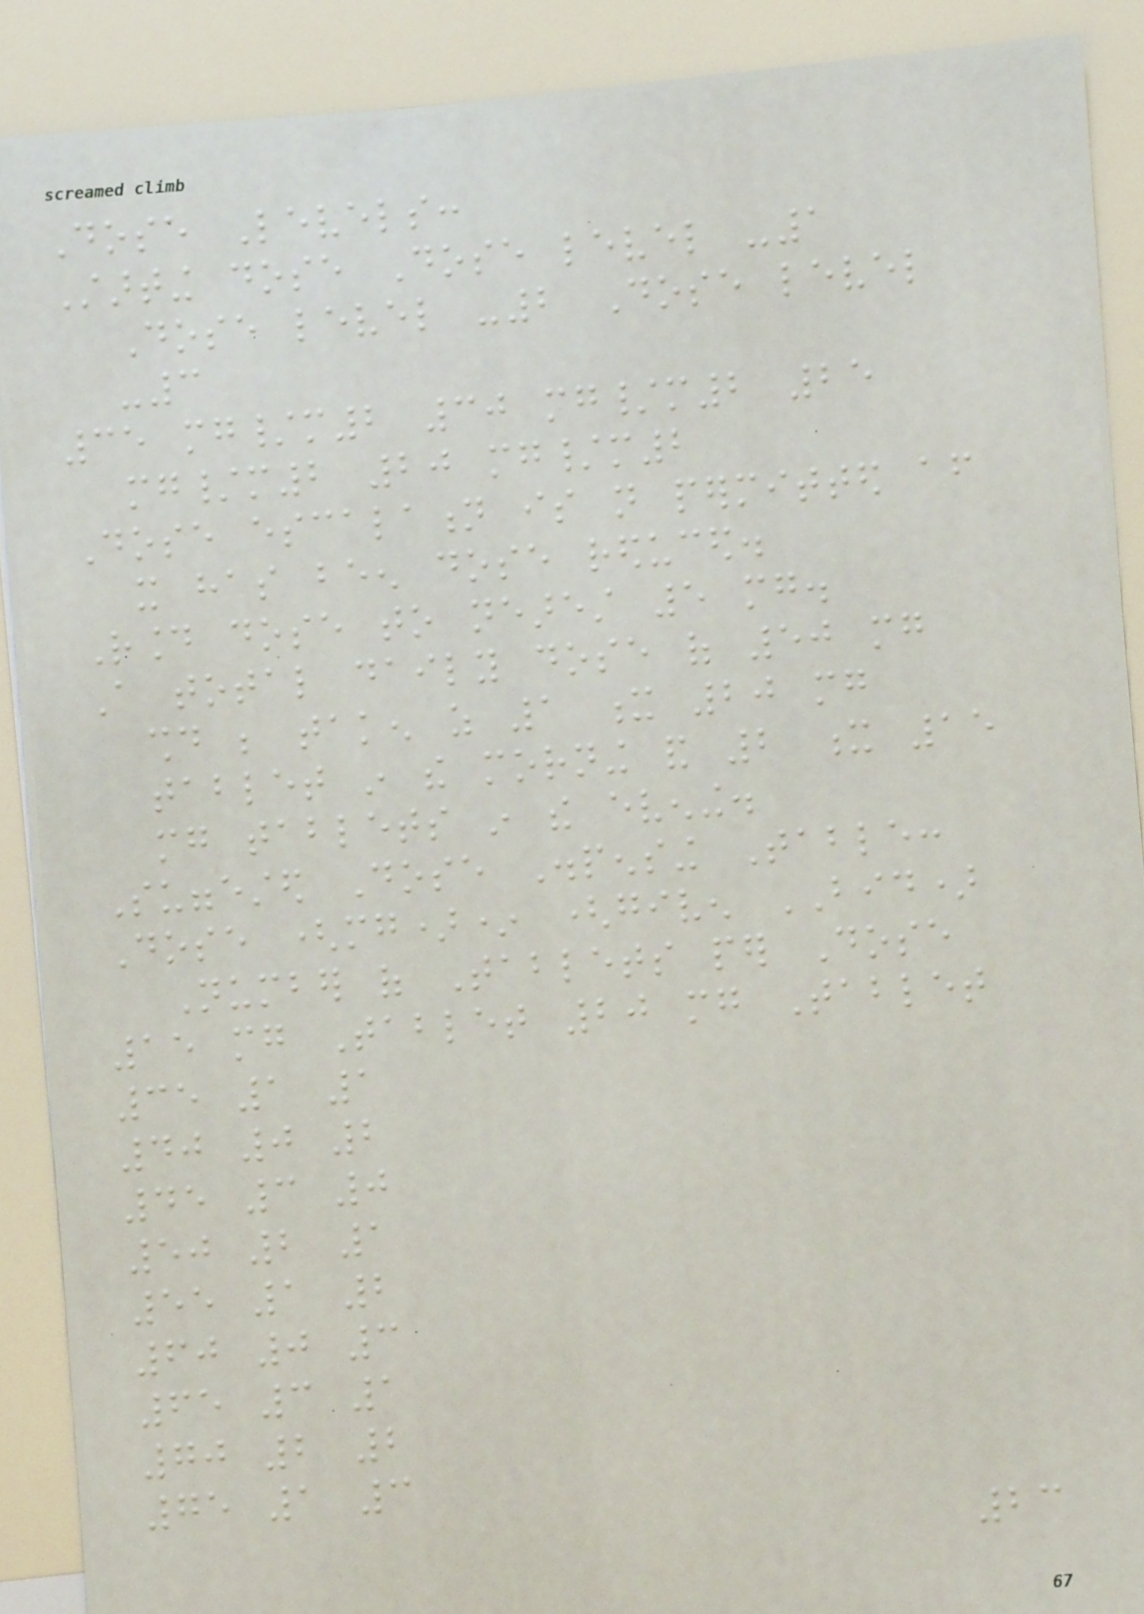Dose Levels:
Starting dose Dose level -1
Dose level -2 Dose level
-3
35 mg/m2 30 mg/m2 25
mg/m2 20 mg/m2
Dose escalation is not permitted after
it has been dose reduced.
Round dose to nearest 5 mg.
A total daily dose of 50 mg
should be taken as 1 x 20 mg
tablet in the morning and 2 x 15
mg tablets in the evening.
Suggested Dose Dispensing Table:
Dose (mg)* (given BID)
Number of Tablets per Dose
15 mg Tablet 20 mg Tablet
35 1 1
40 0 2
45 3 0
50 2 1
55 1 2
60 0 3
65 3 1
70 2 2
75 1 3
23
